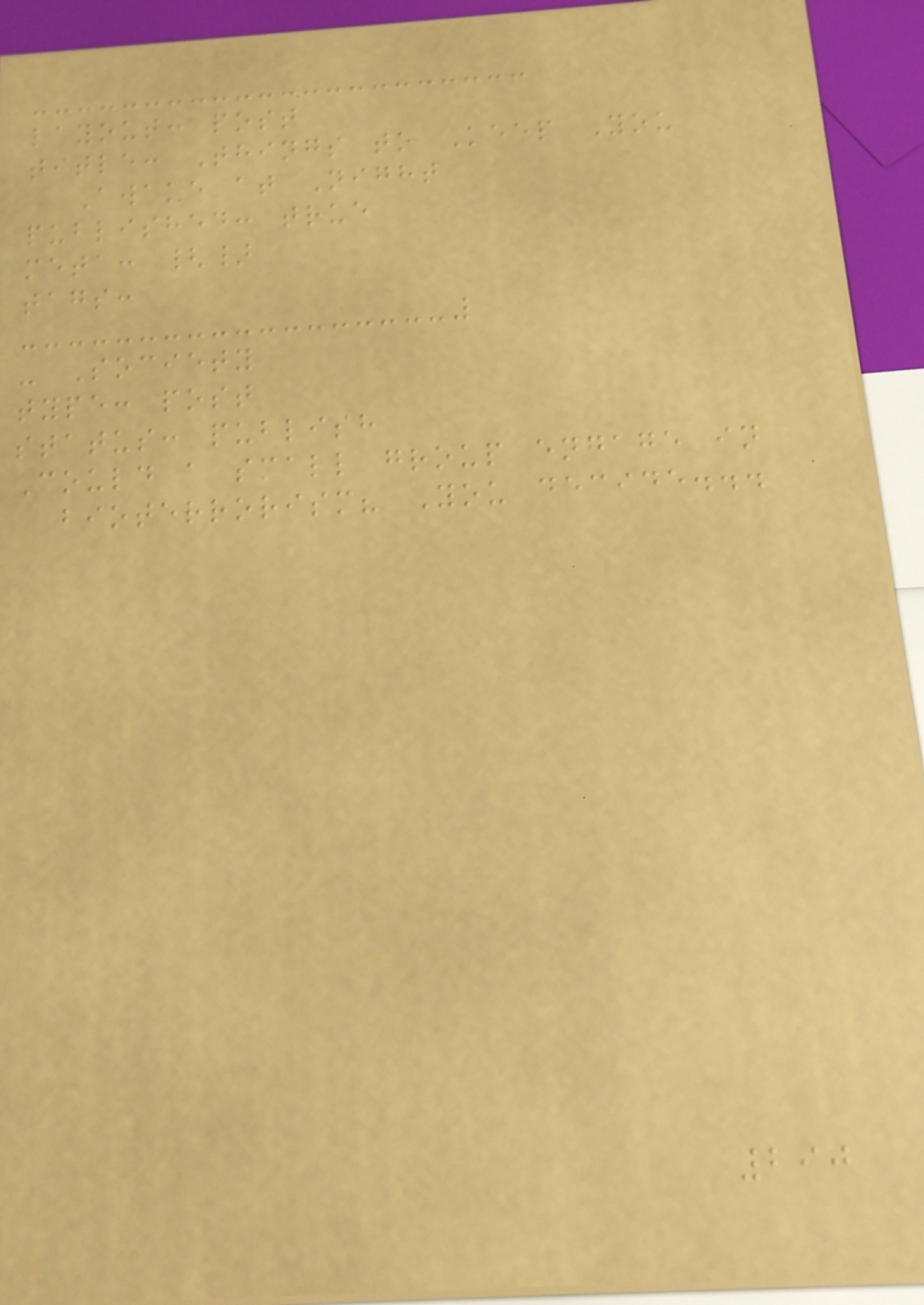layout: post
title: Things to Keep You
Awake at Night
published: true
meta: {}
tags:
- Society
type: post
status: publish
Could a small group engage in
bioterrorism? You decide...
290
